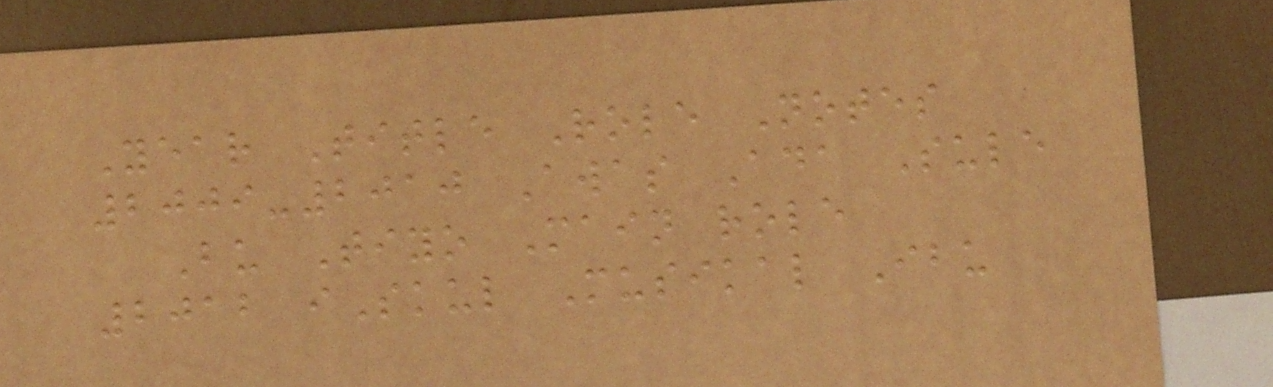Year Title Role Notes
2009-2010 Awas Ada Sule
Bu Tiyo Main role
2012 iSkul Musikal Ibu
